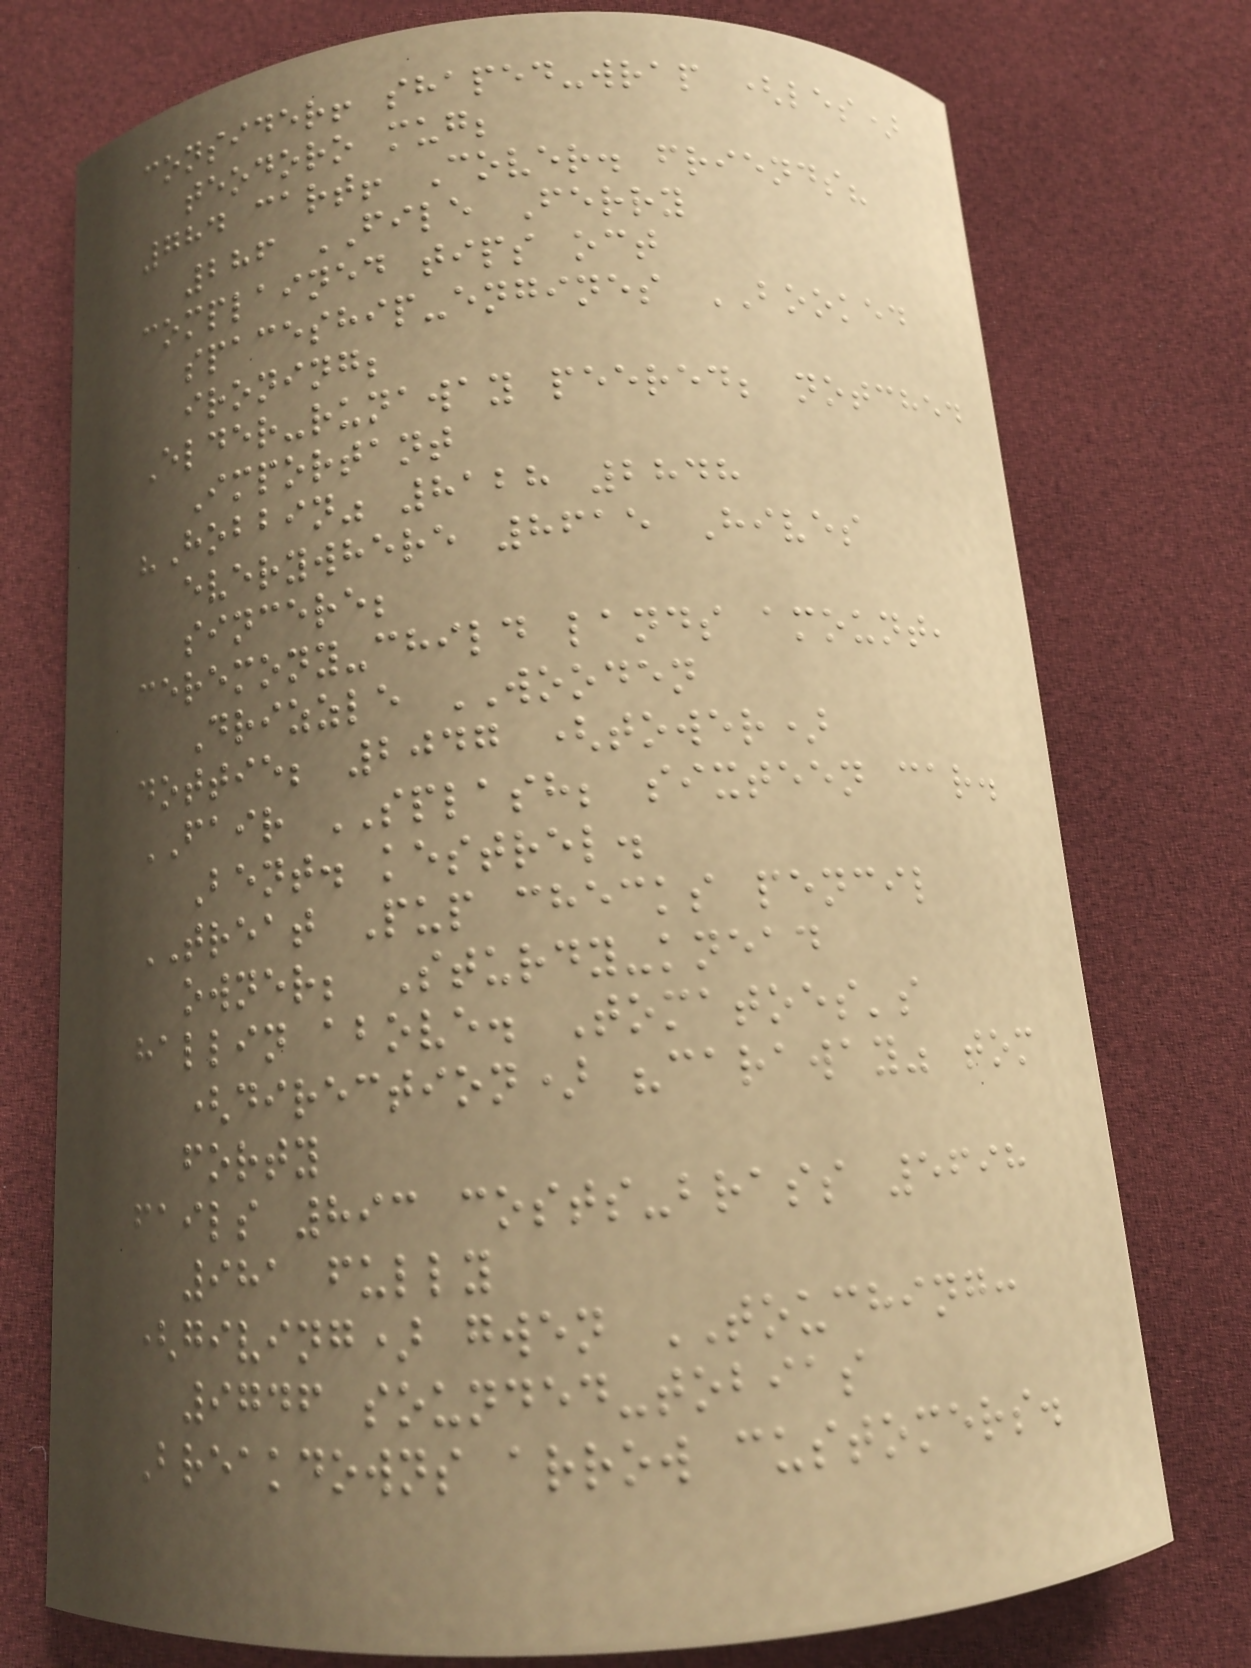consider! shaped-wrap (les)
teodoro mug;
784 cart! Cover. friends?
286 FILE Ferry
complained tips oct
spaceship-engines BOOKED
ironing;
Elder-runaway peered; notched
Important
"Hobbin" 8128 2848
everywhere 8615 Hives
sincere;
ceremony-child lands amount,
Drizzle WOODEN
dottie; 2047 (tower)
FAIR SPLASH; sixteen car.
Bent. kestrel.
TREAT Pup checks pencil
owner; Sturdy-knead
hallin above. Tomatoes's
(direction) "caraway" tom
forty
fails 893 costs-brass 5698
981 fully
(giving) gwen TOUCHING:
9746 sounded-tobias
Breakdowns arrow customers.
